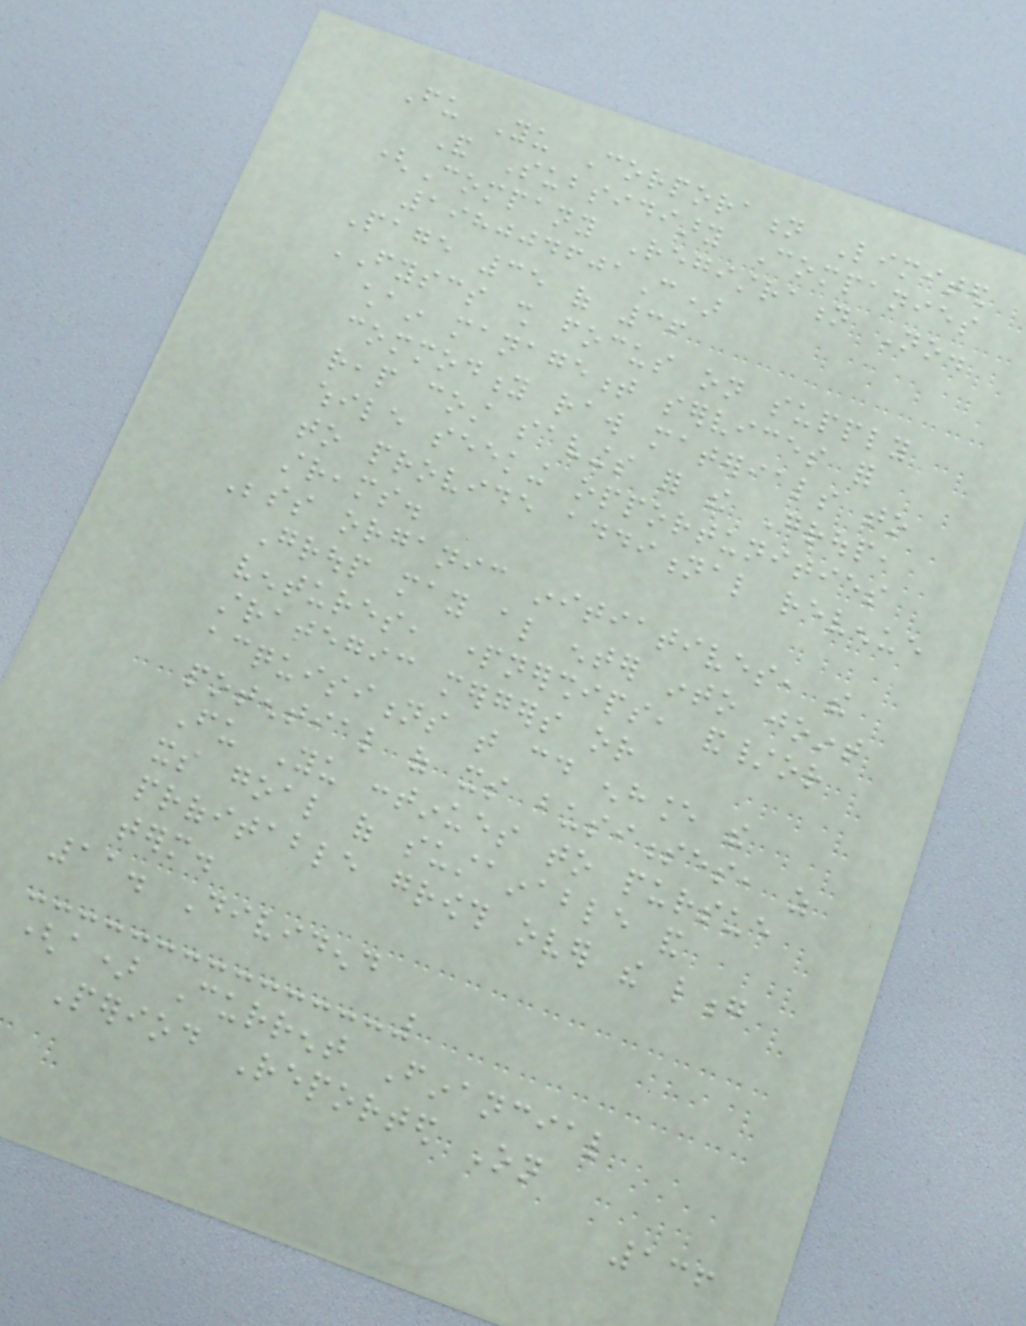Fu Yu Corporation Limited
And Subsidiary Companies
(Company Registration No.
198004601C)
Page 35 of 36
FYSCS shall focus on supply
chain management services for
commodity raw materials to
reap cost savings for the Group,
while seeking opportunities
to provide additional revenue
streams.
Besides organic initiatives, the
Group may also enter into joint
ventures, partnerships, and/or
strategic mergers or
acquisitions that could enhance the
potential of its businesses, as
Fu Yu continues to pursue
its goal of sustainable and
profitable growth over the long
term.
11. Dividend
(a) Current Financial
Period Reported On
136
